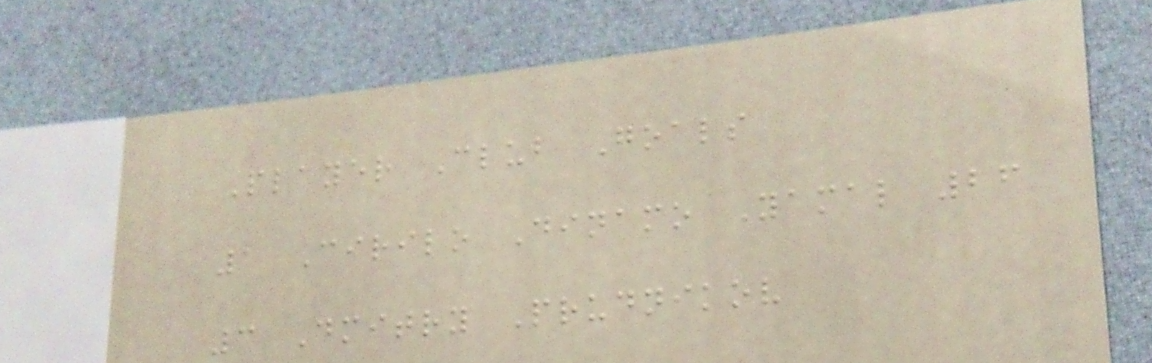Player Club Goals
1 Cirilo Dinamo Yamal 26
3 Dmitry Prudnikov
